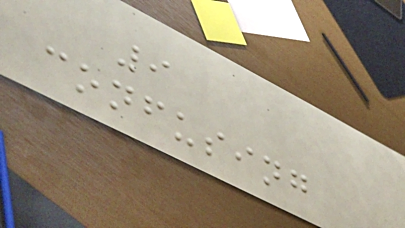9
confusing
